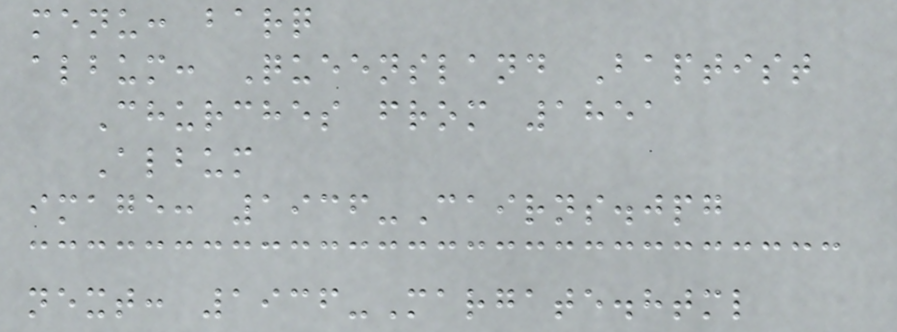menu: barq
album: Queensland Baptist
Churches from 1851
Album
image: 1936-Cairns.jpg
next: 1936-Margate.html
